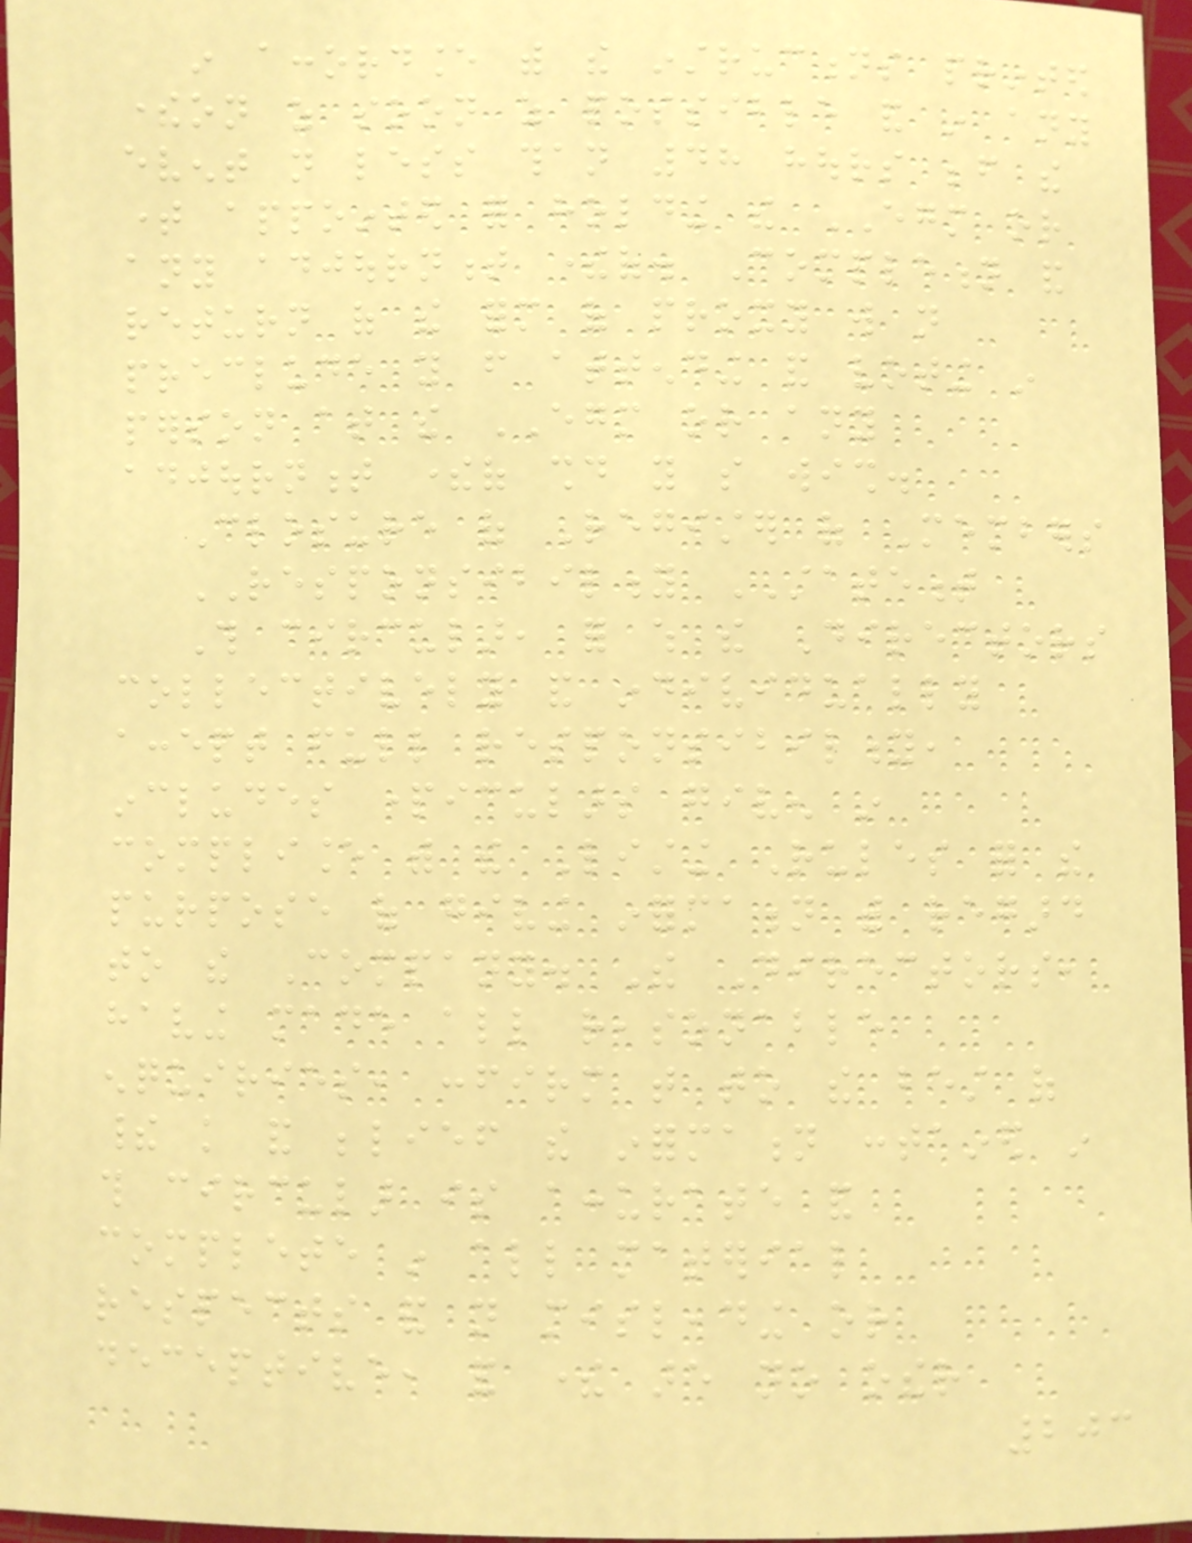in accordance with the instructions printed
thereon as soon as possible and in any
event not less than 48 hours before the
time appointed for holding the EGM or
any adjournment thereof. Completion and
return of the form of proxy will not
preclude you from attending and voting in
person at the EGM or any
adjournment thereof should you so wish.
Closure of Register of Members
RESPONSIBILITY STATEMENT
This circular, for which the Directors
collectively and individually
accept full responsibility,
includes particulars given in
compliance with the Listing Rules for the
purpose of giving information with regard
to the Company. The Directors,
having made all reasonable
enquiries, confirm that to the best of
their knowledge and belief the information contained in
this circular is accurate and
complete in all material
respects and not misleading or
deceptive, and there are no other
203
